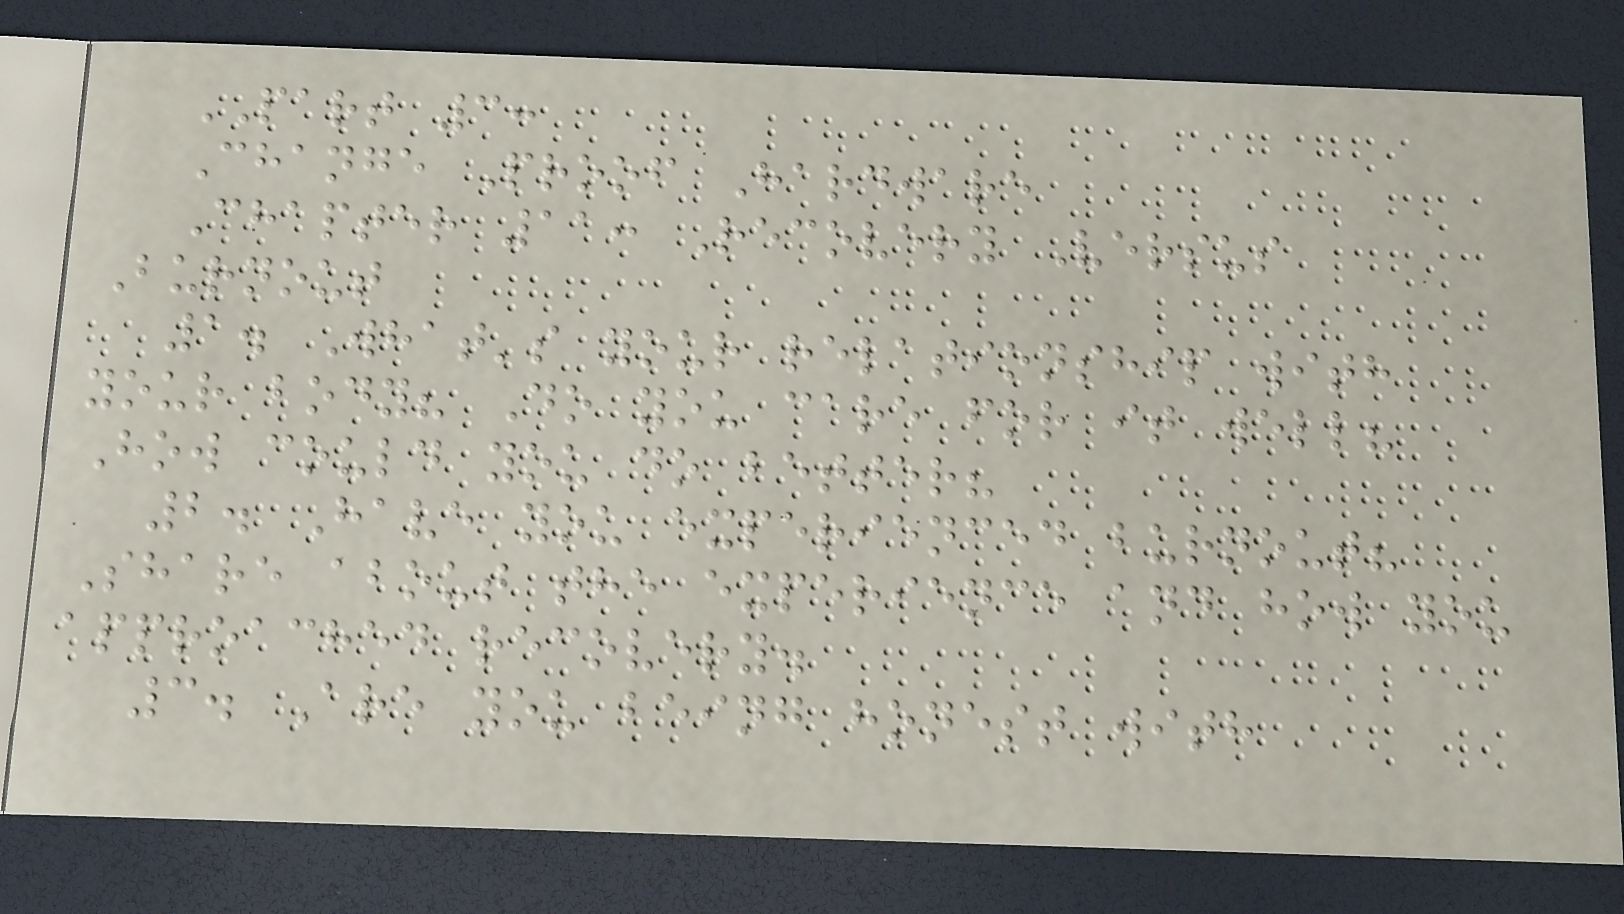PART 3:
Change Proof Hardware
Chapter 11: Recovery Versus
Burnout
1. What's your relationship with
your body? Do you care for it well?
How could you do better?
2. Have you experienced burnout?
Share about the experience and how you
approached recovery.
3. Are you being honest with
